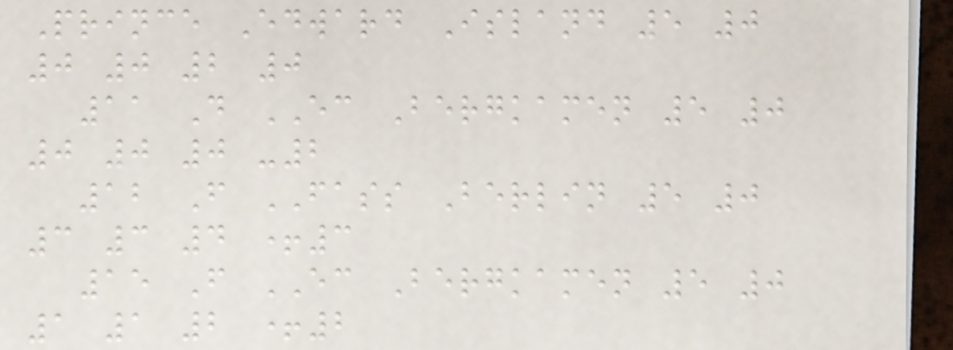Prince Edward Island 5 0
0 0 2 0
11 D EC Bergkamen 5 0
0 0 0 -2
12 F FASS Berlin 5 0
3 3 4 +3
15 F EC Bergkamen 5 0
1 1 2 +2
